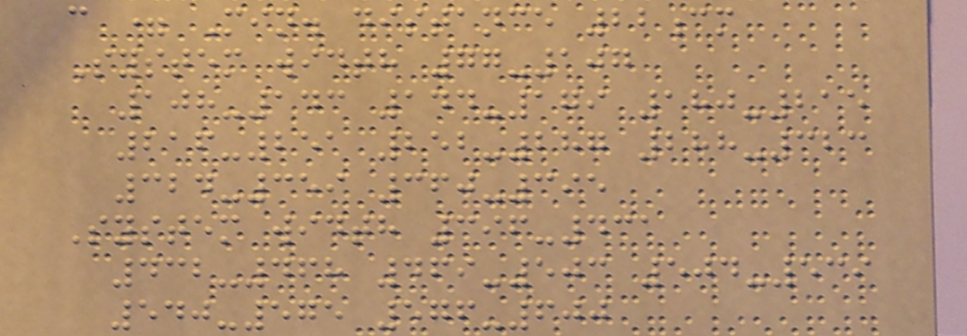c = Min. distance 22cm
System width 77-107
108-143 144-179 180-215
216-251 252-287 288-323
324-359 360-395
System width 396-431
432-468 469-503 504-539
540-575 576-600
